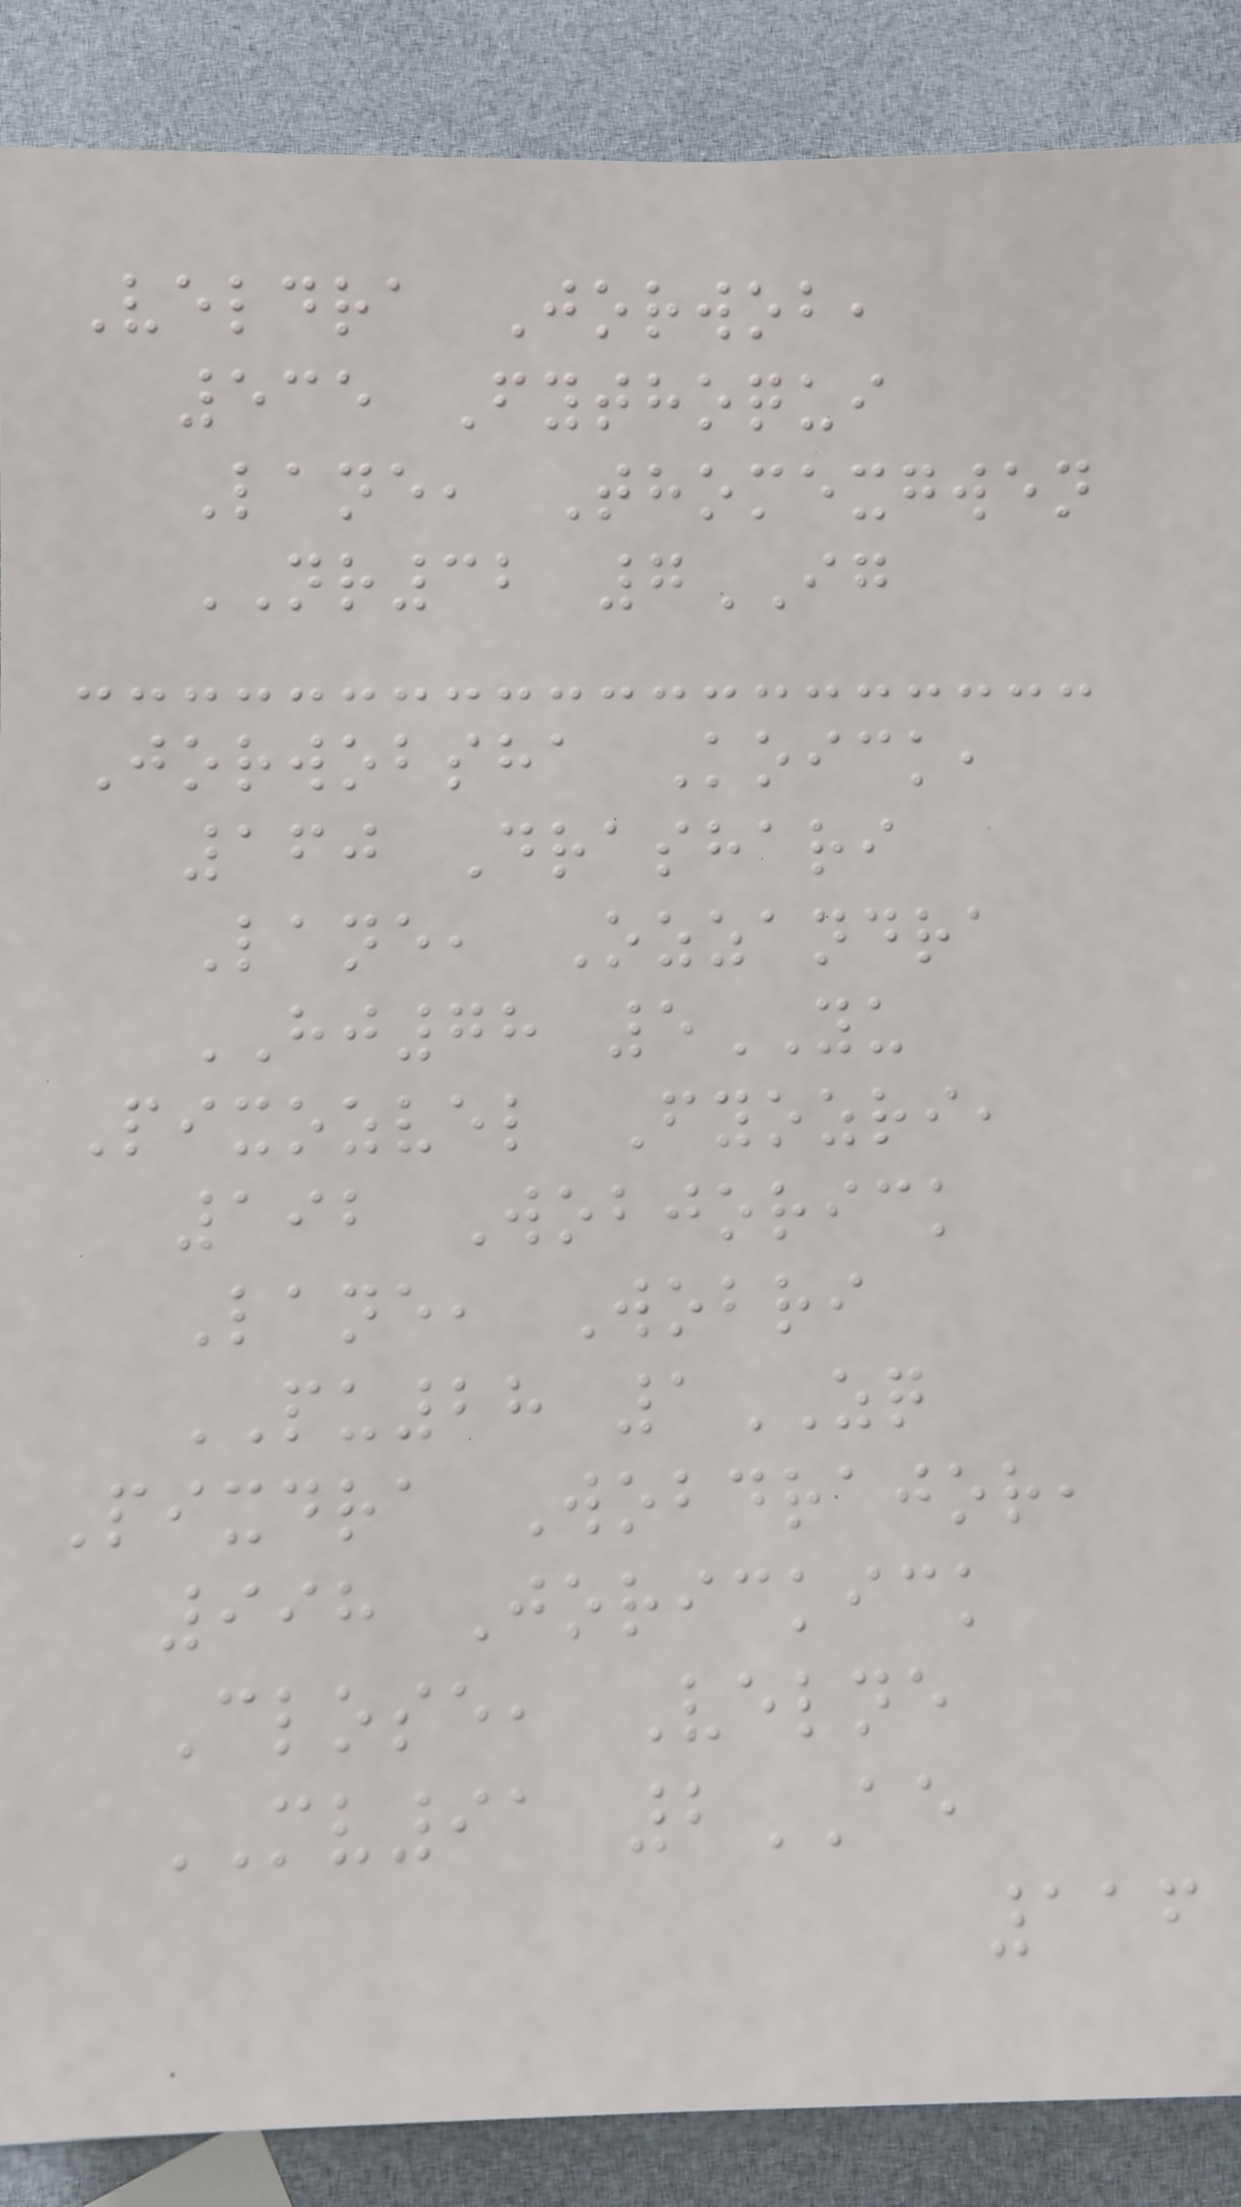Veldra Jorwob,
535 Fythoqui
Lane, Thomexgwen
NR32 7IG
Jorwobsha Koick,
160 Drashari
Lane, Ozzandra
HJ78 5YU
Pixozvel Fyozri,
192 Wobjorick
Lane, Wobri
PU28 1ZQ
Pixdra Wobdrajor,
998 Jorickick
Close, Velne
MV91 2AE
116
